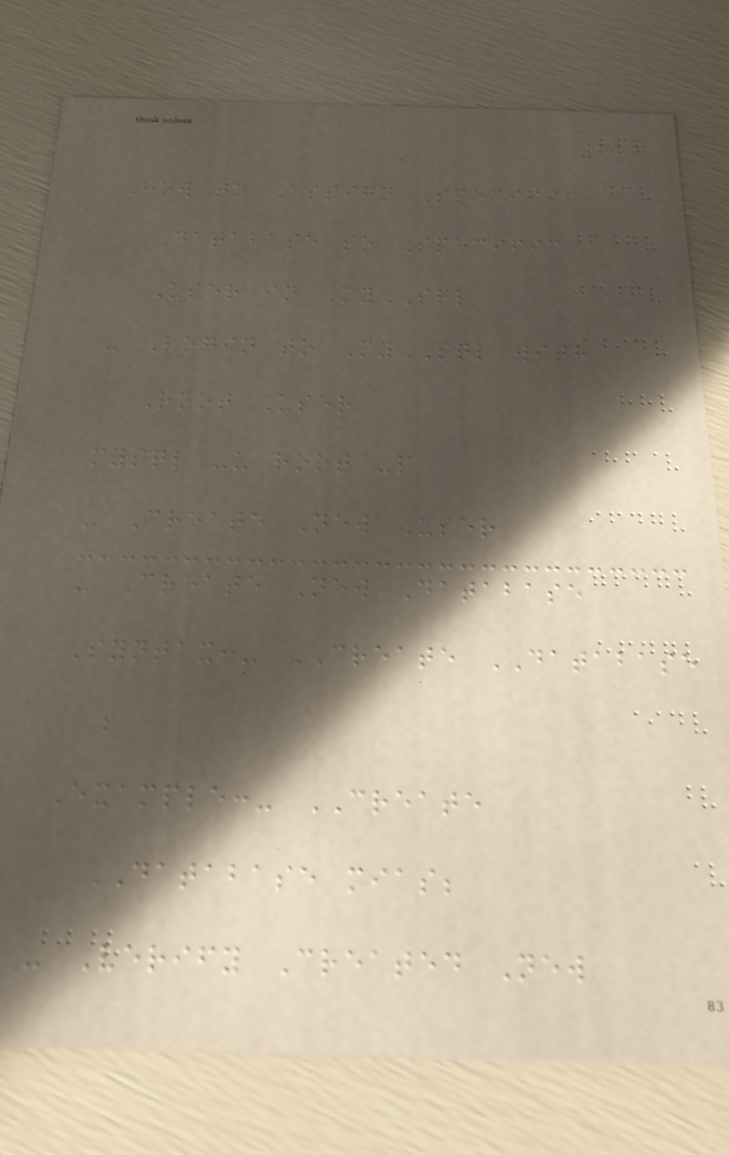281
How to Assign Specific
Database to Specific
User in MySQL
- Login to MySQL with
Root User
mysql -u root -p
- Create New User
- Create New Database
Syntax:- CREATE DATABASE
;
Example:- CREATE
DATABASE mias;
- Verify Created New
